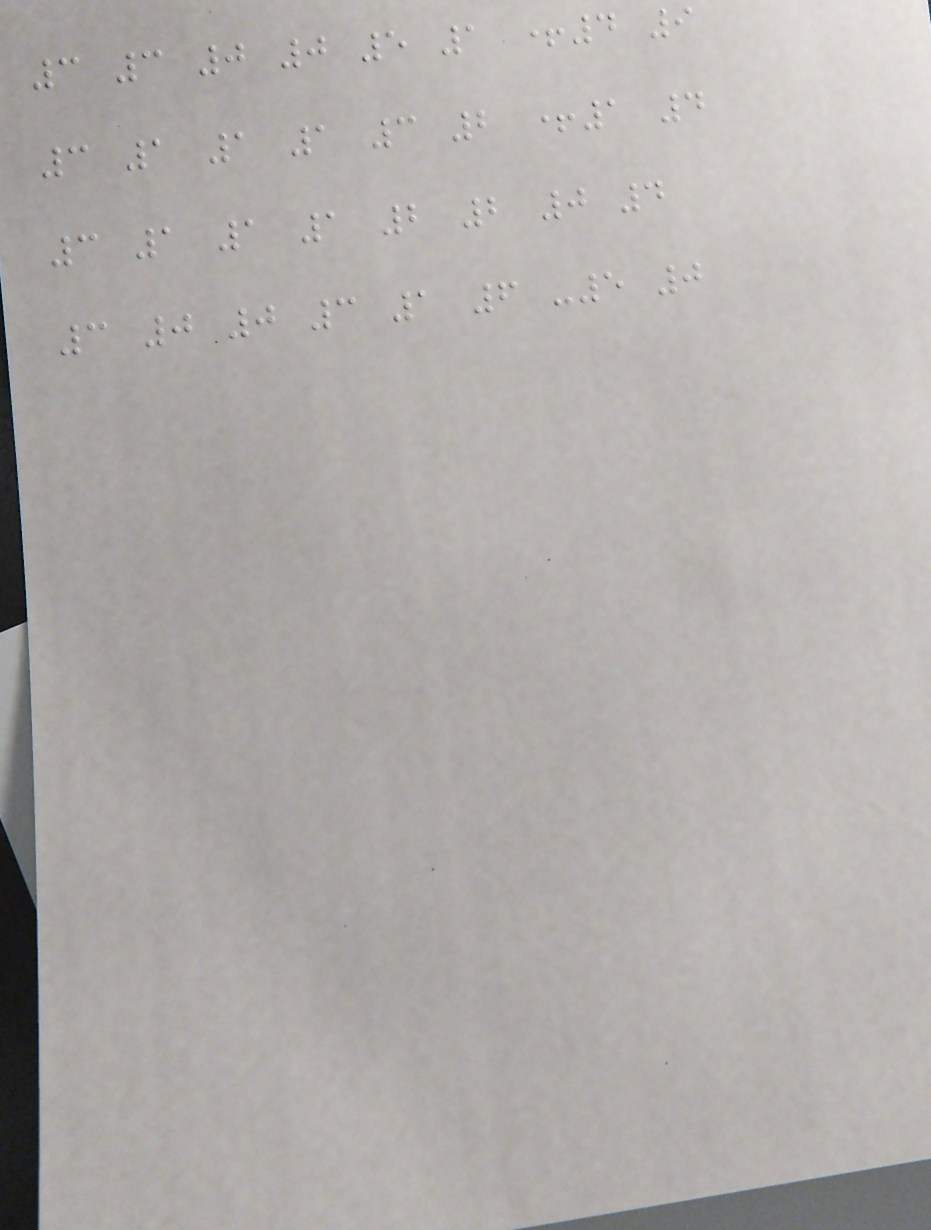3 3 0 0 5 1 +4 9
3 1 1 1 3 2 +1 4
3 1 1 1 2 2 0 4
3 0 0 3 1 6 -5 0
